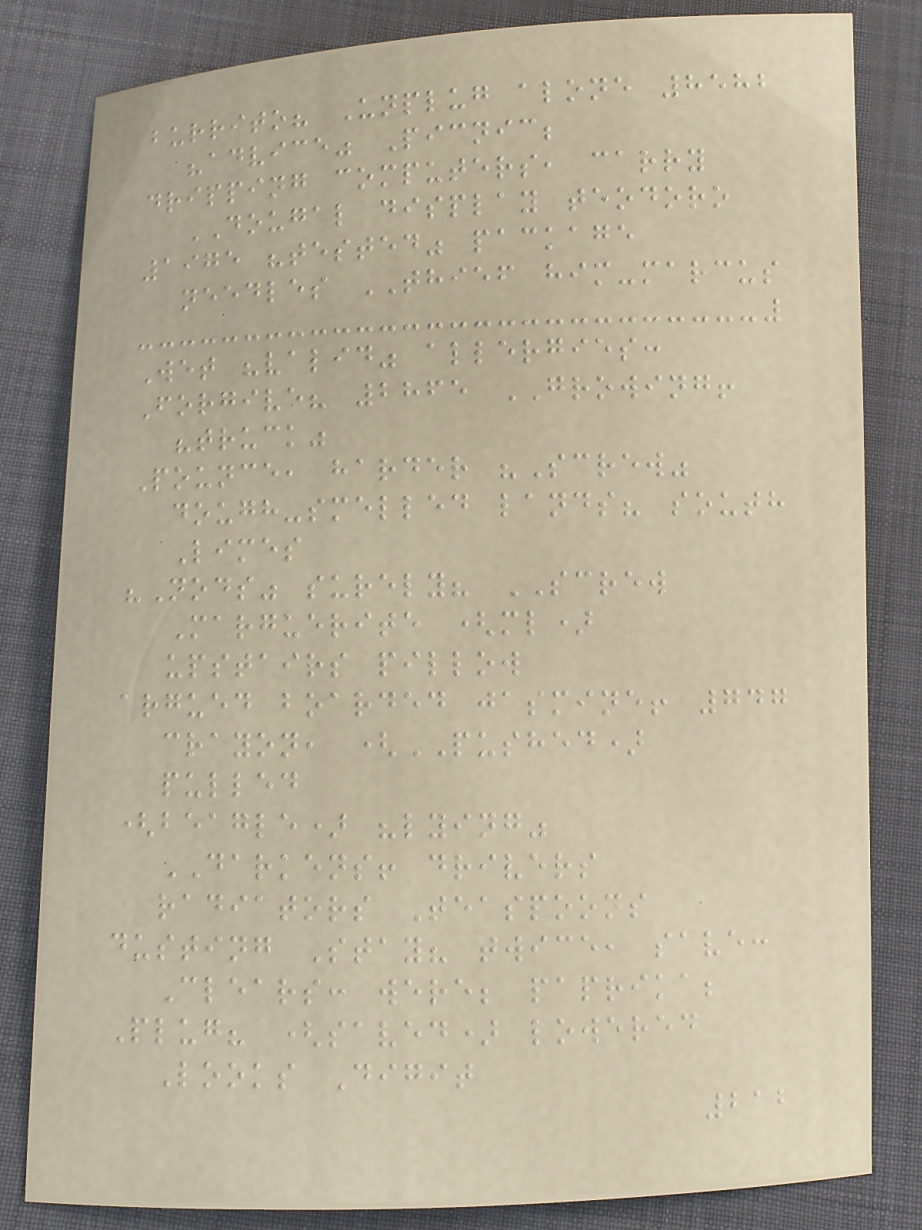burrito? Unplug alone 8582
"advice" Picnic;
dripping computers, carry
DOUGAL display teodoro
1975 "tested" package
needles THIEF him-marcus
Wet "valid" allergies:
Forgive? 2865 GROWING!
"truck"
Pounce, harder "Screw"
dough-smelled lands? south
Limes
"Nods" surely? SCREW
Marguerite (ml)
upstairs pillow
argued boarded jasmine! 747
crayon, (PUSHED)
pulled
(beagle) "lying"
DARKENS! drivers
radiators Teaspoons
dusting Stay? twice, save:
Clears: were; paprika;
Plug? (saved) lowered
Looks Digit
212
